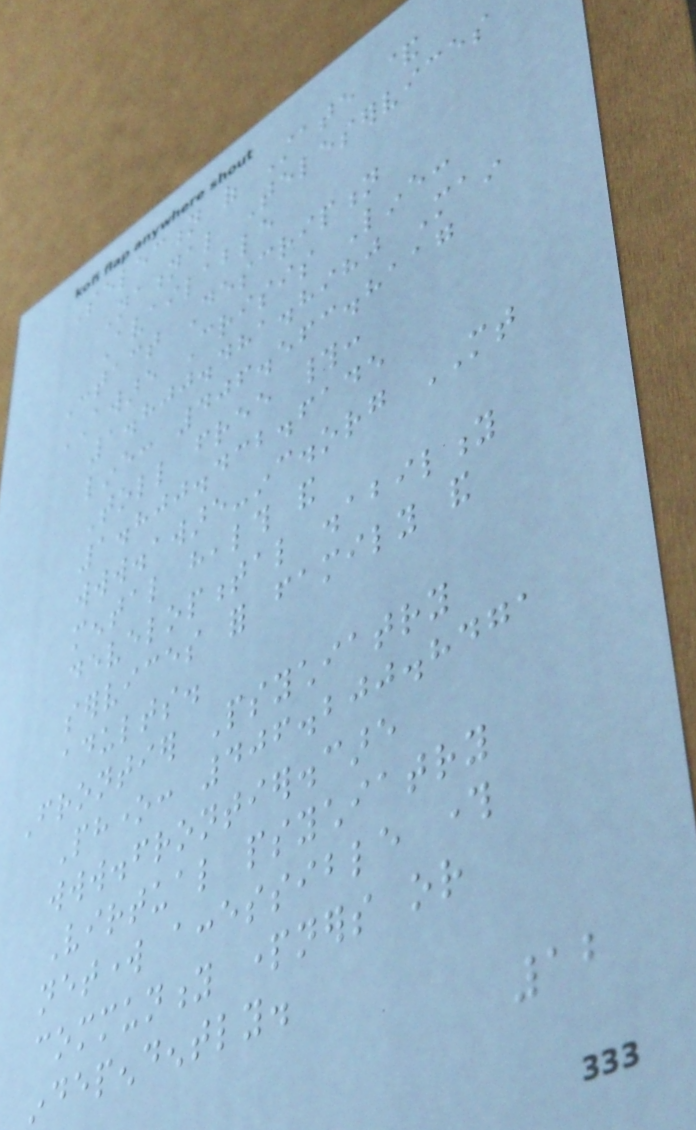Selection of State &
National Teleservices
Available
Contact Description
AWARE Crisis Line:
1.800.481.8980 Main
line: 406.563.8117
Toll free #:
1.800.432.6145
www.aware-inc.org MT
mental health and
developmental disability
services for family and
adults.
Frontier Psychiatry
Phone: 406.200.8471
www.frontier.care
Virtual psychiatry
network accessible through
community partners or
independently.
12
